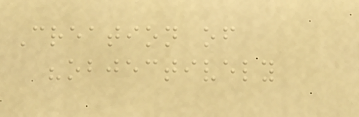Creation of
"objectively
